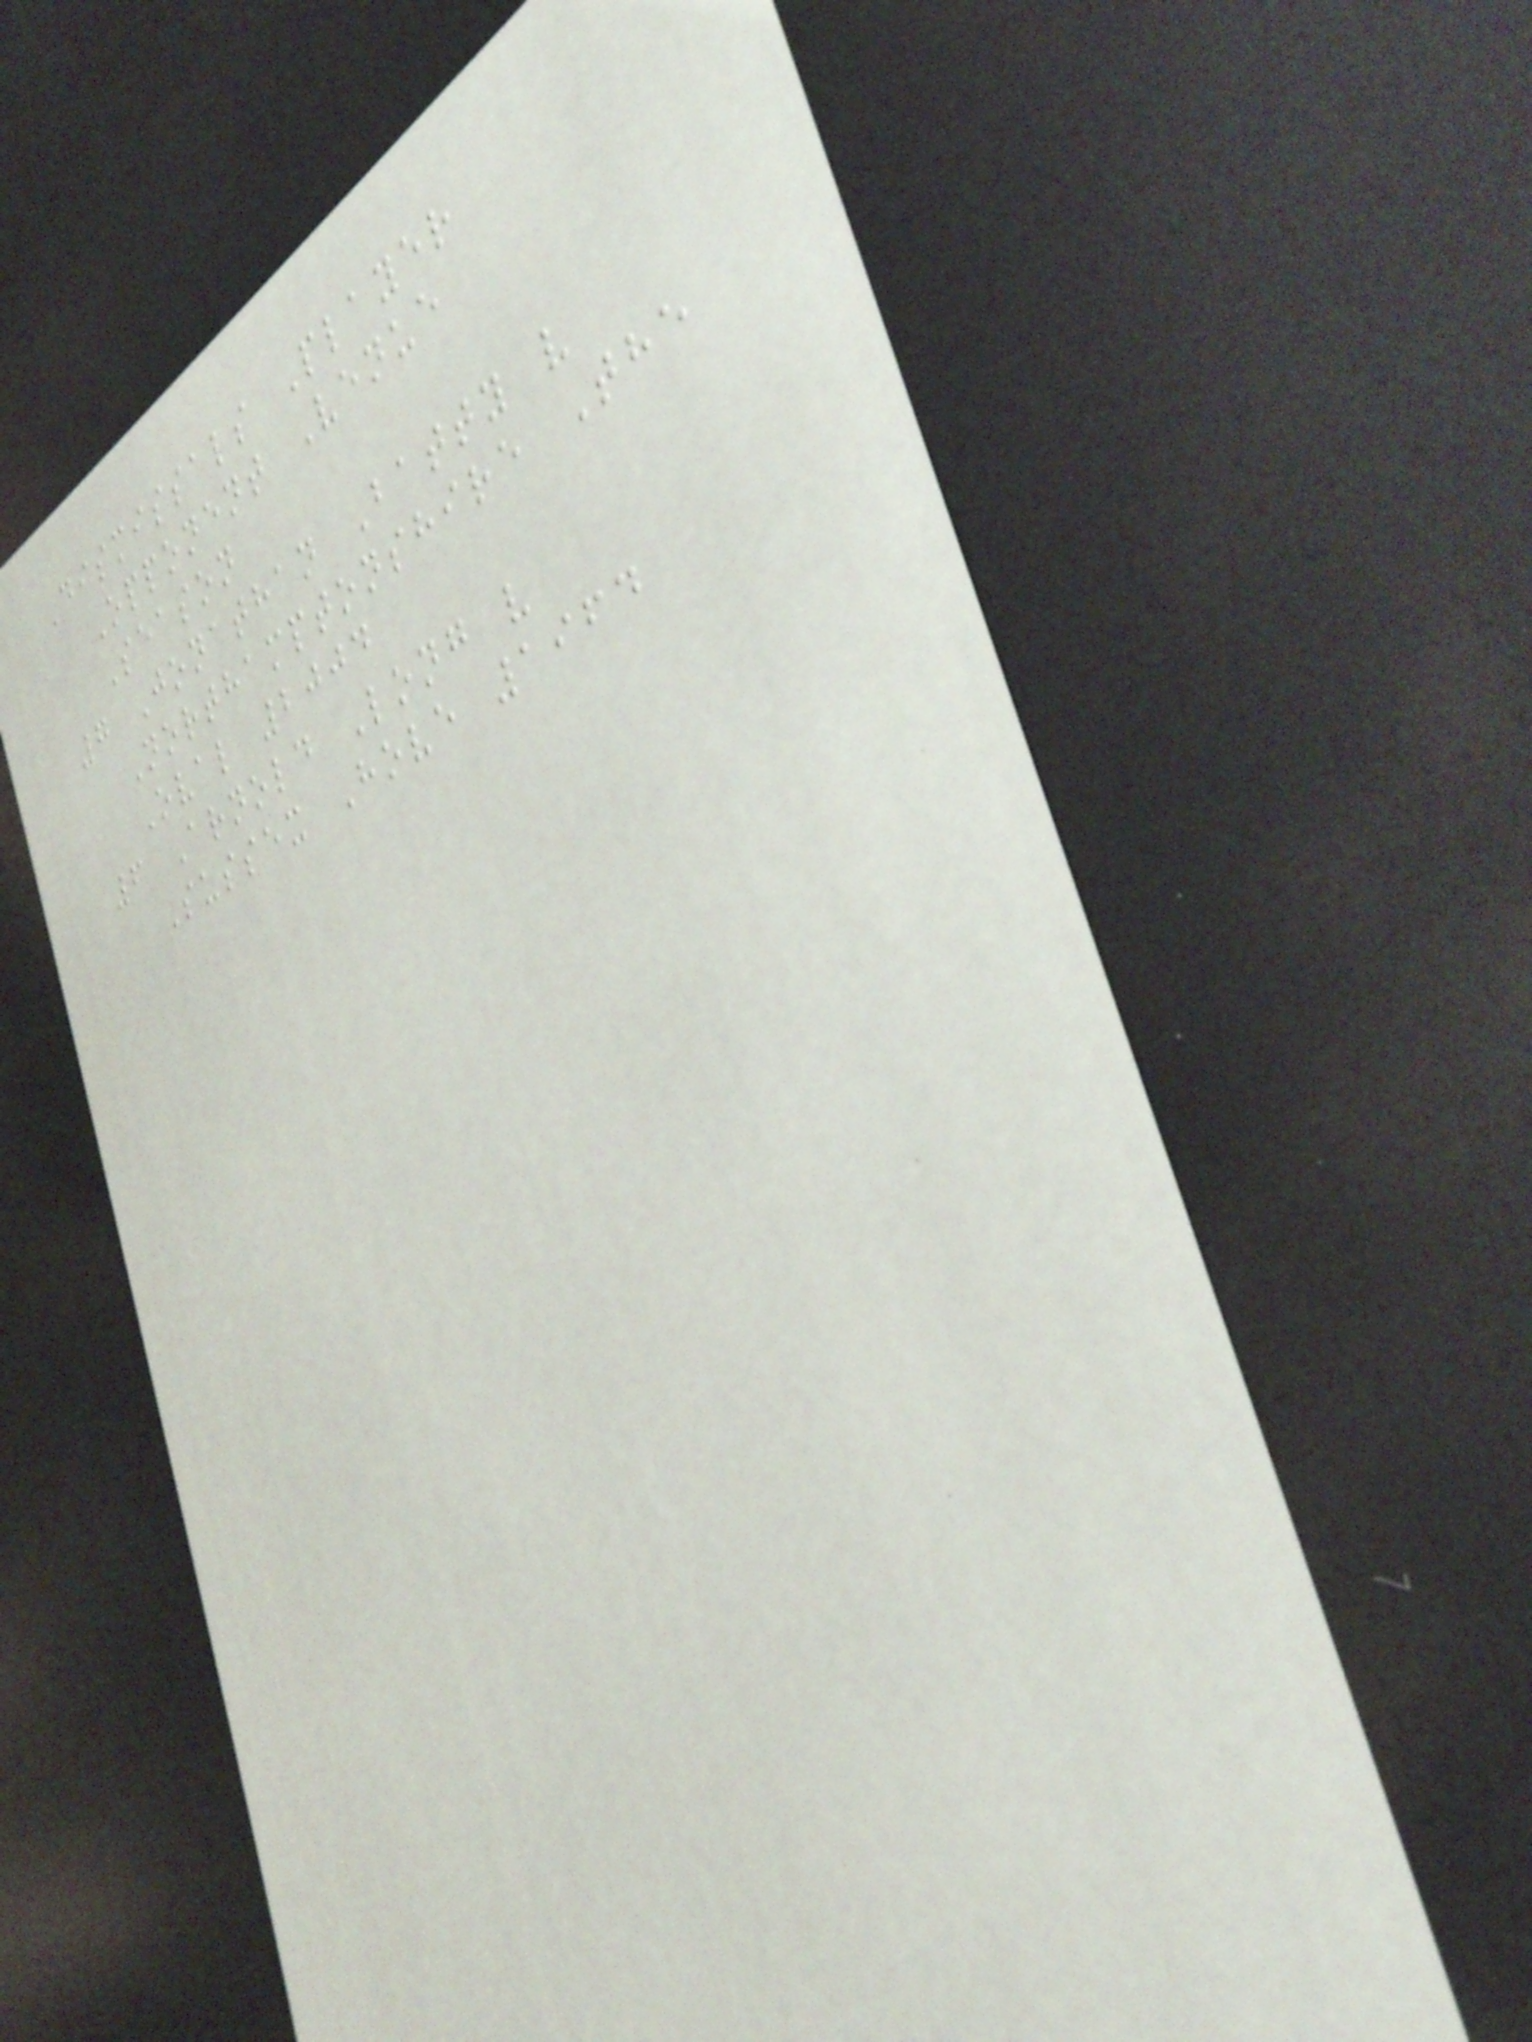Dismissals Player
Opponent Venue
Season
7 Jonathan Batty v
Northamptonshire The
Oval 2004
6 Arnold Long v
Sussex Hove 1964
